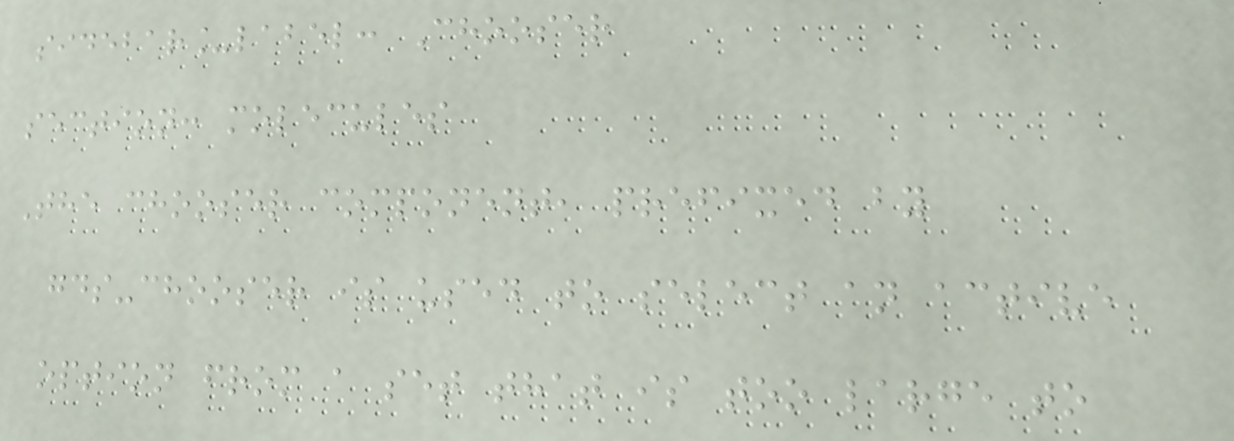sidebar_label: Chooser
section: molecules
The chooser component, prefixed by
gds-chooser is used to select an active
option from a set that is too large to
